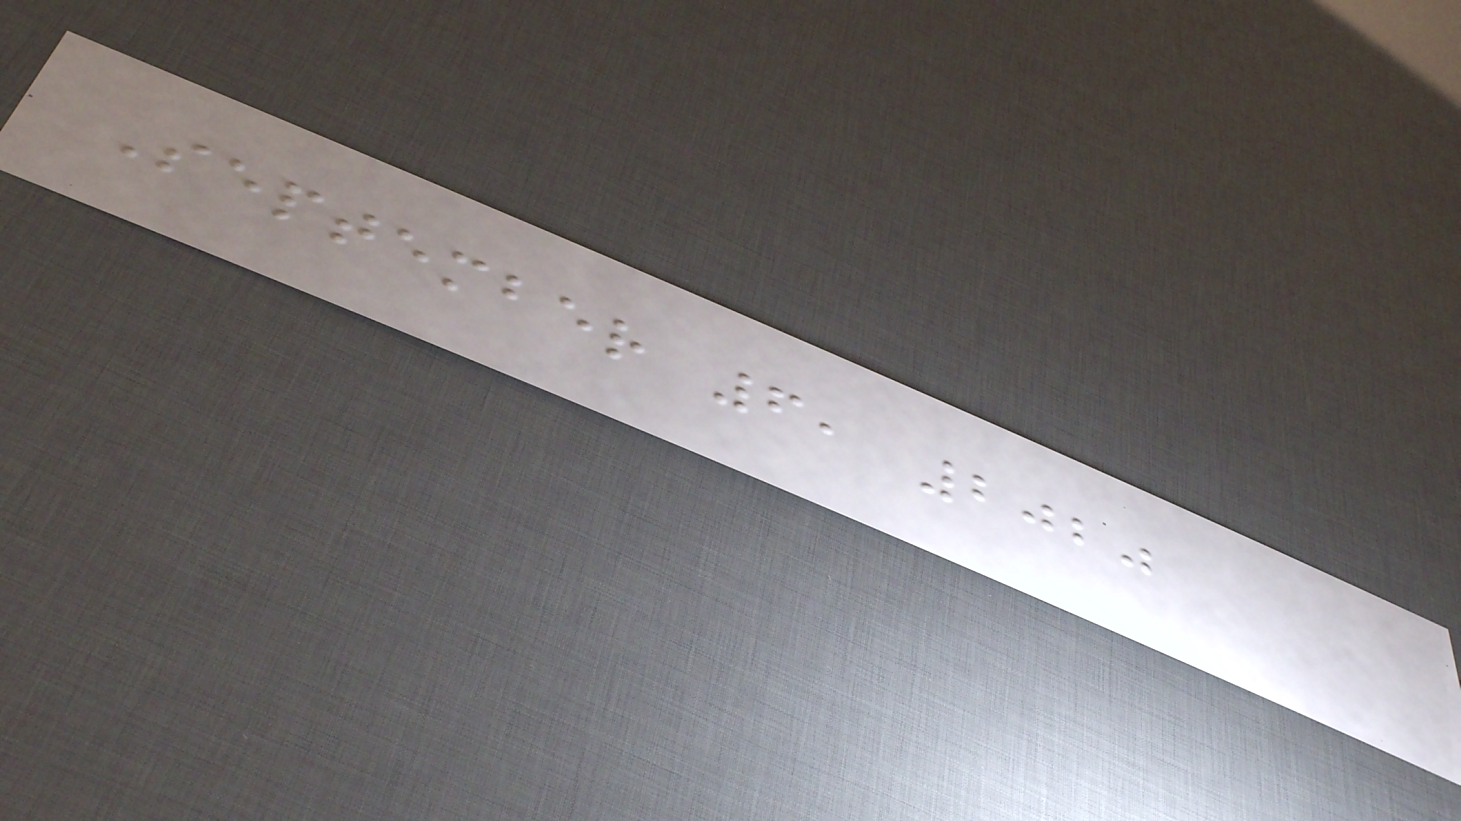September 6, 2020
